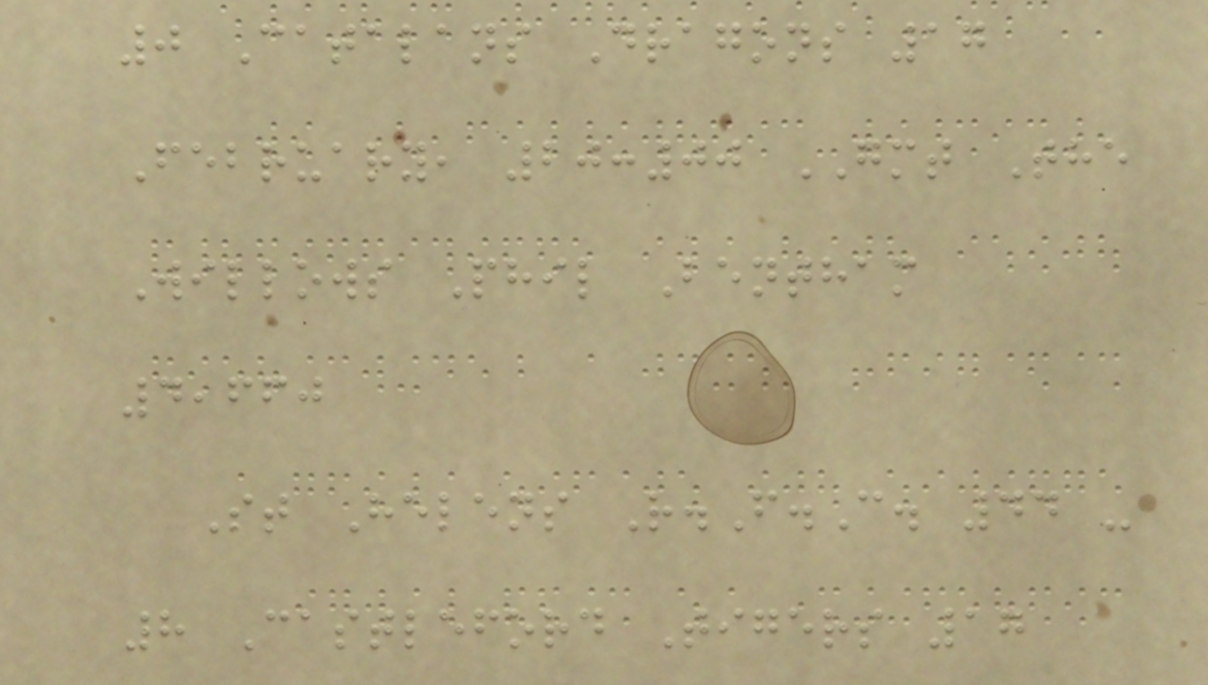0 Catalans Dragons 17
February, 20:00 GMT The
Willows Phil Bentham
4,660
St Helens R.F.C. 44 -
8 Castleford Tigers 17
